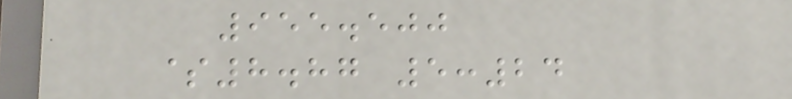955.500
$8.87 5:24
